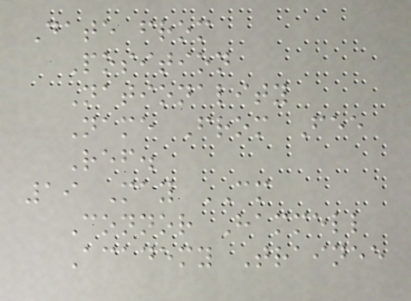Date from
Position
Nationality
Name From Fee
Ref.
19 May CM
Connor Hammell
Academy Trainee
